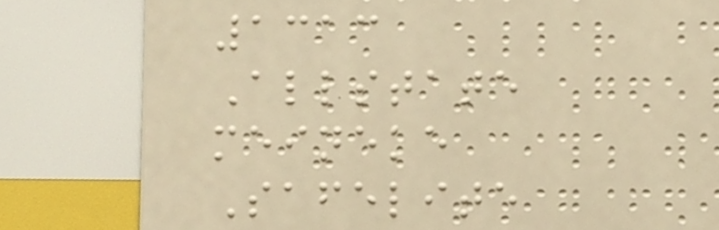1313
Allstate
meineke
Safelite
